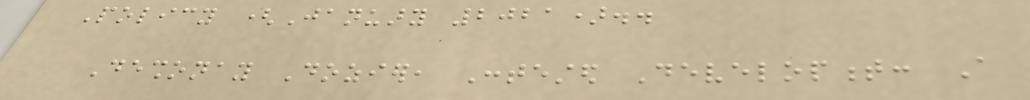Policy (January 2021)..
Deshonay Dozier, Contested Development: A
